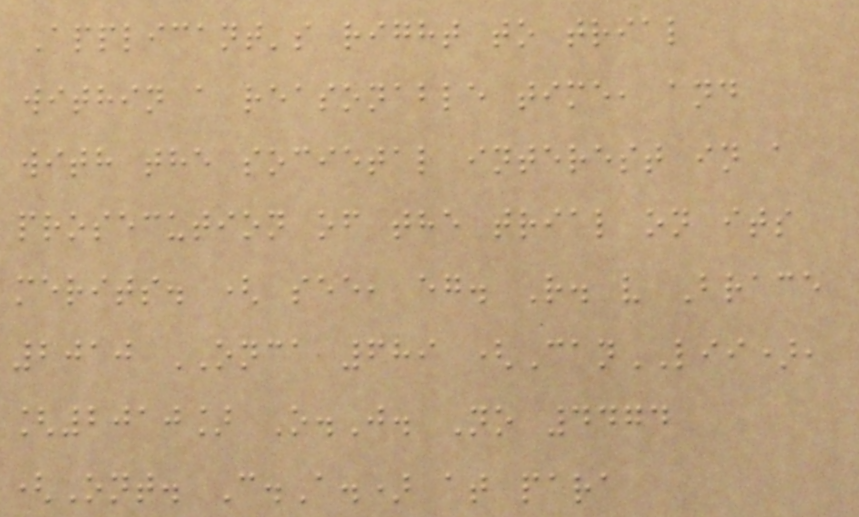Applicant's right to trial
within a reasonable time, and
with the societal interest in a
prosecution of the trial on its
merits. ( see, eg. R. v Brace
2010 ONCA 689 (CanLII),
[2010] O.J. No 4474
(Ont. C.A.) at para
